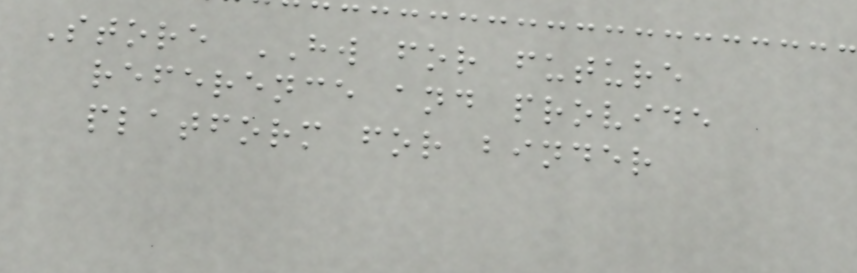Store HW for future
reference and provide
platform for binder
